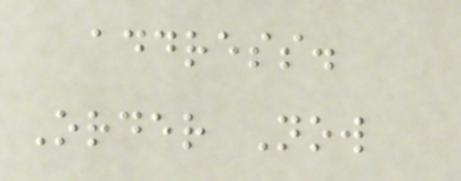address.
Order Now
